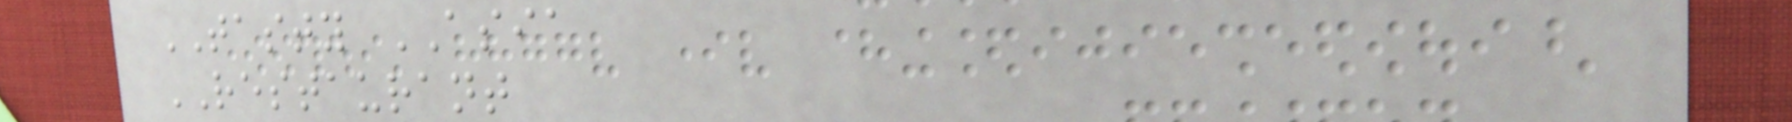TASTY ASIA
RESTAURANT
